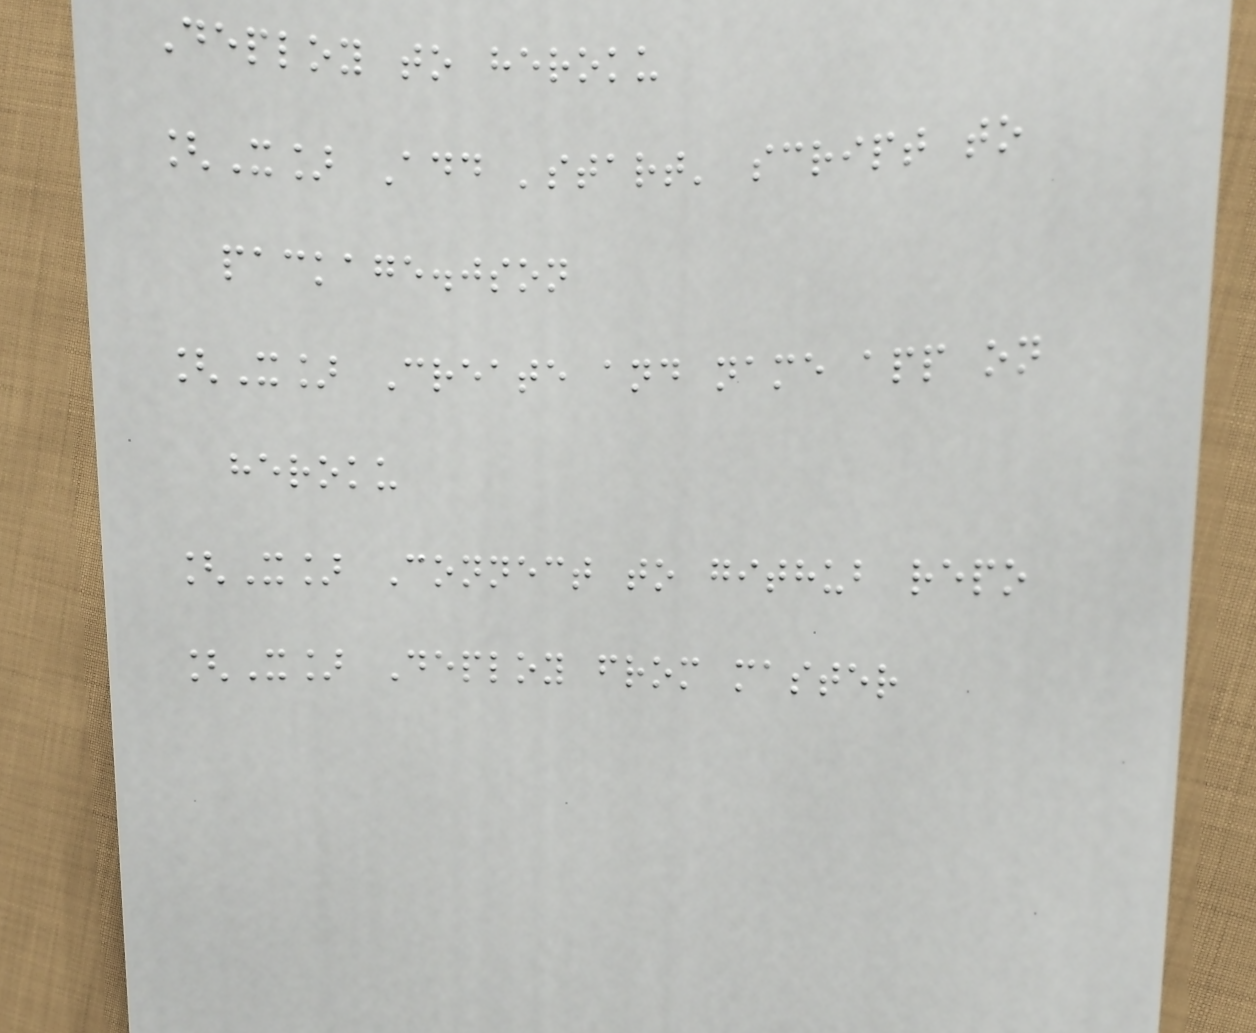Deploy to heroku
[X] Add 'start' script to
package.json
[X] Create and name app on
heroku
[X] Connect to github repo
[X] Deploy from master
